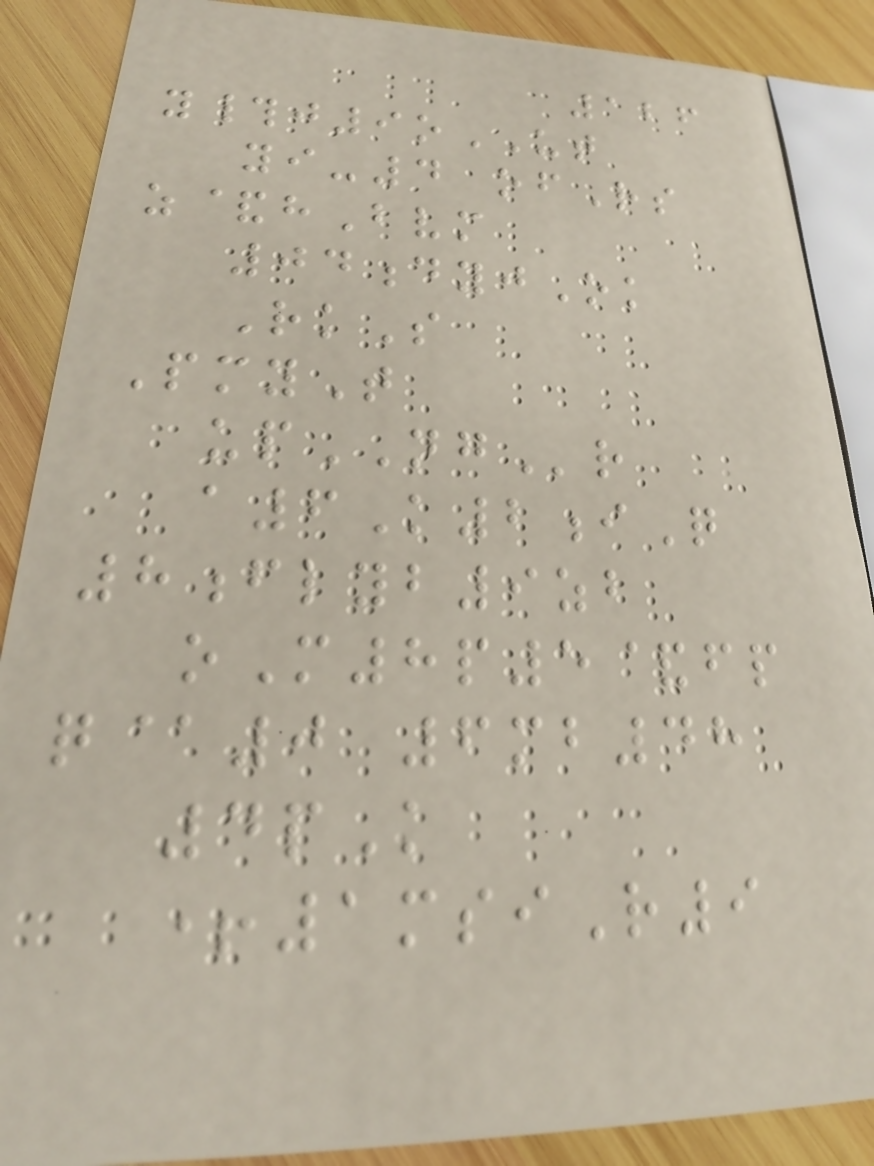126
y#j9oUT
yi-4 ofRs
z&hBvm
04dyjOk
RkS
PmyT
upNGr
a6K2iQ
8flyb9zb
oM8p5&fp
q@0 6mb48
4pK
+1msiR9
